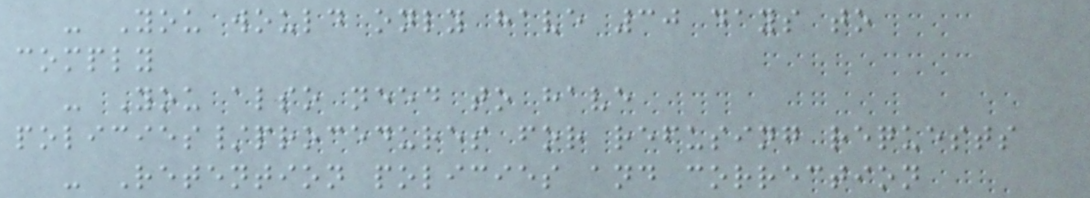- You would only have 30 days to
comply
- You also need to have
policies/procedures for refusing requests
- Retention policies and correction
